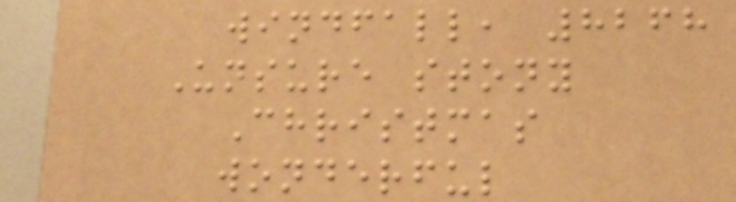windfall, 8268
Unsure stony
Christmas
wonderful
